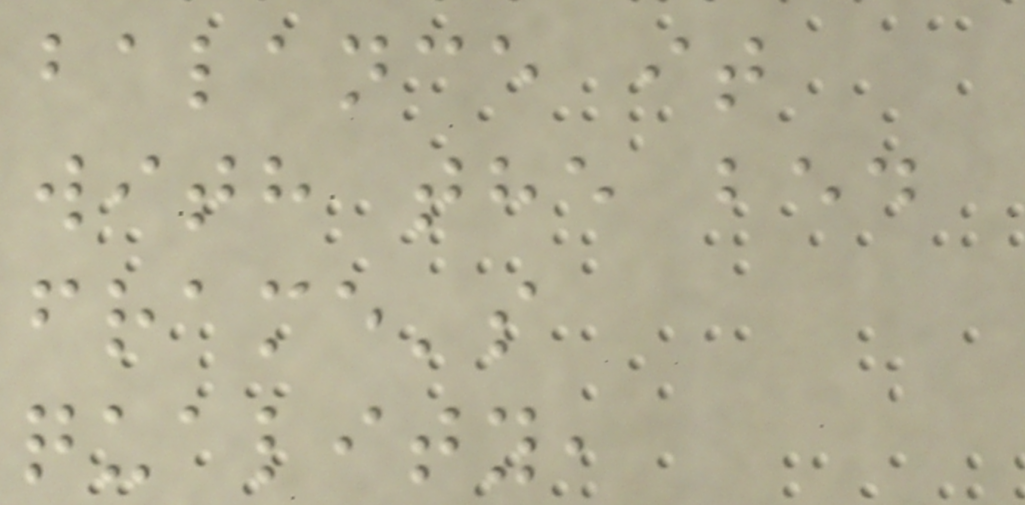balance it
with the bed
frame's
quality,
